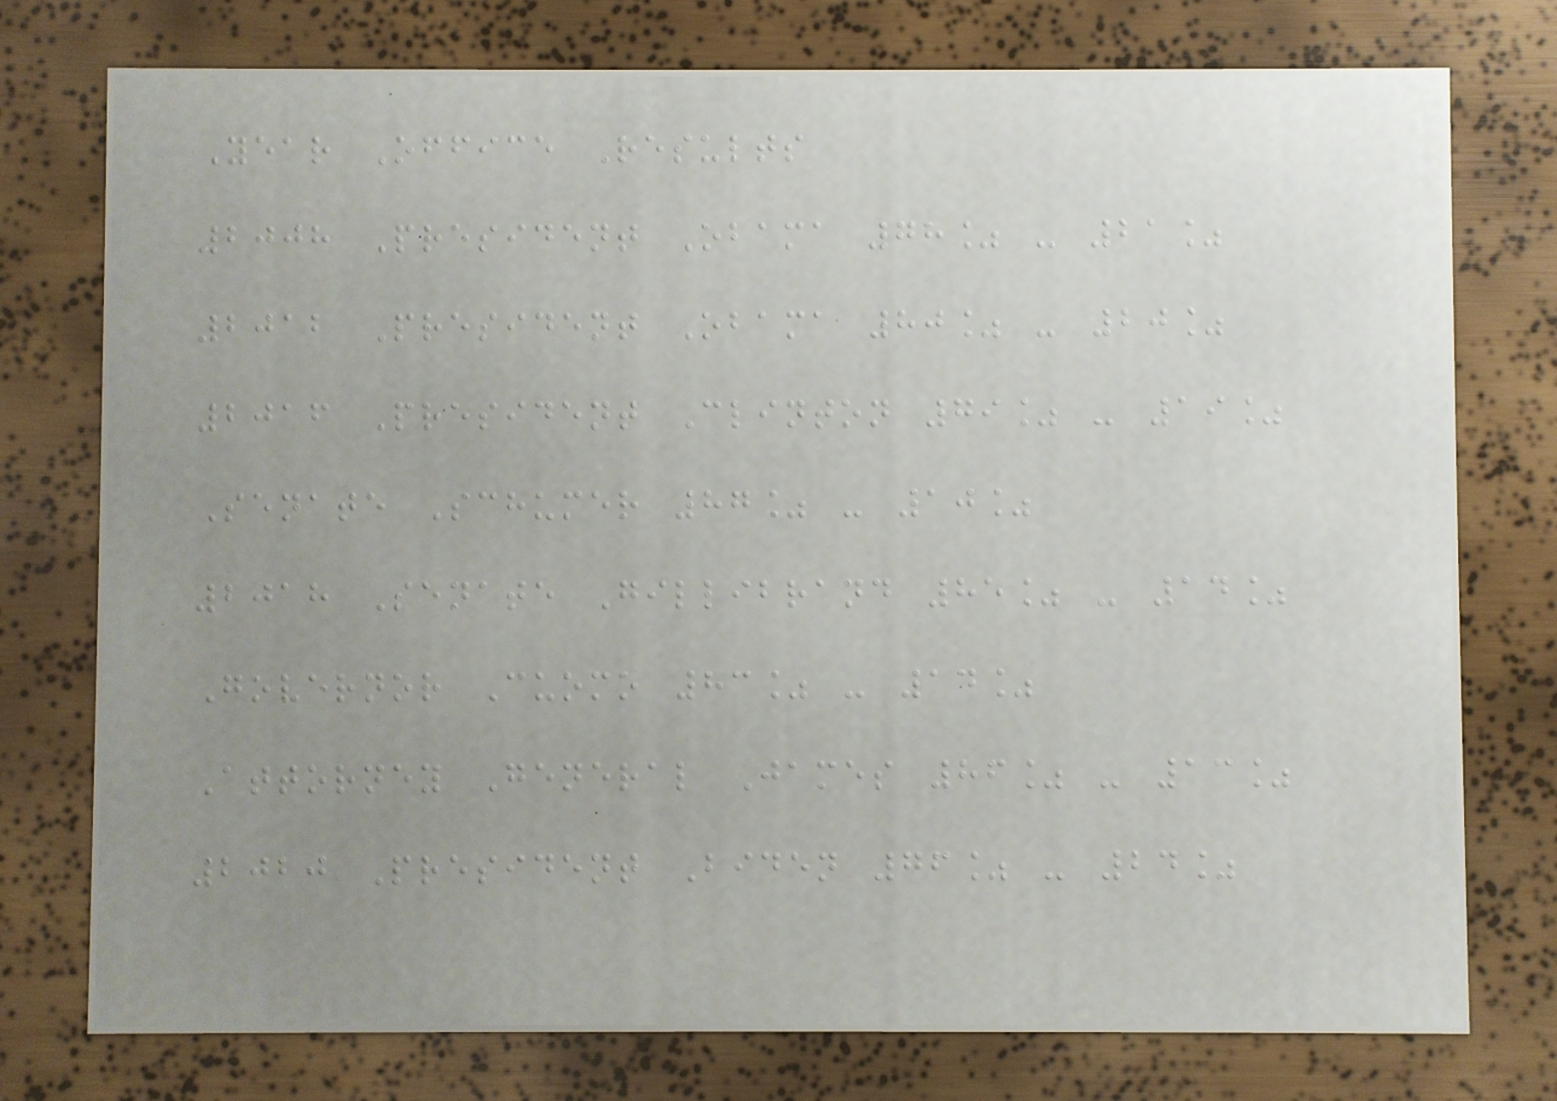Year Office Results
2008 President Obama 78% - 21%
2012 President Obama 80% - 20%
2016 President Clinton 79% - 19%
Senate Schumer 87% - 10%
2018 Senate Gillibrand 85% - 14%
Governor Cuomo 83% - 14%
Attorney General James 86% - 13%
2020 President Biden 76% - 24%
